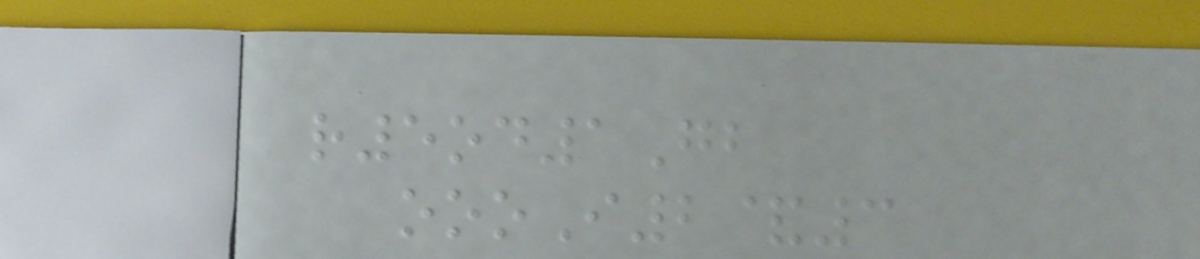r5od1Gb
oooI2&3
